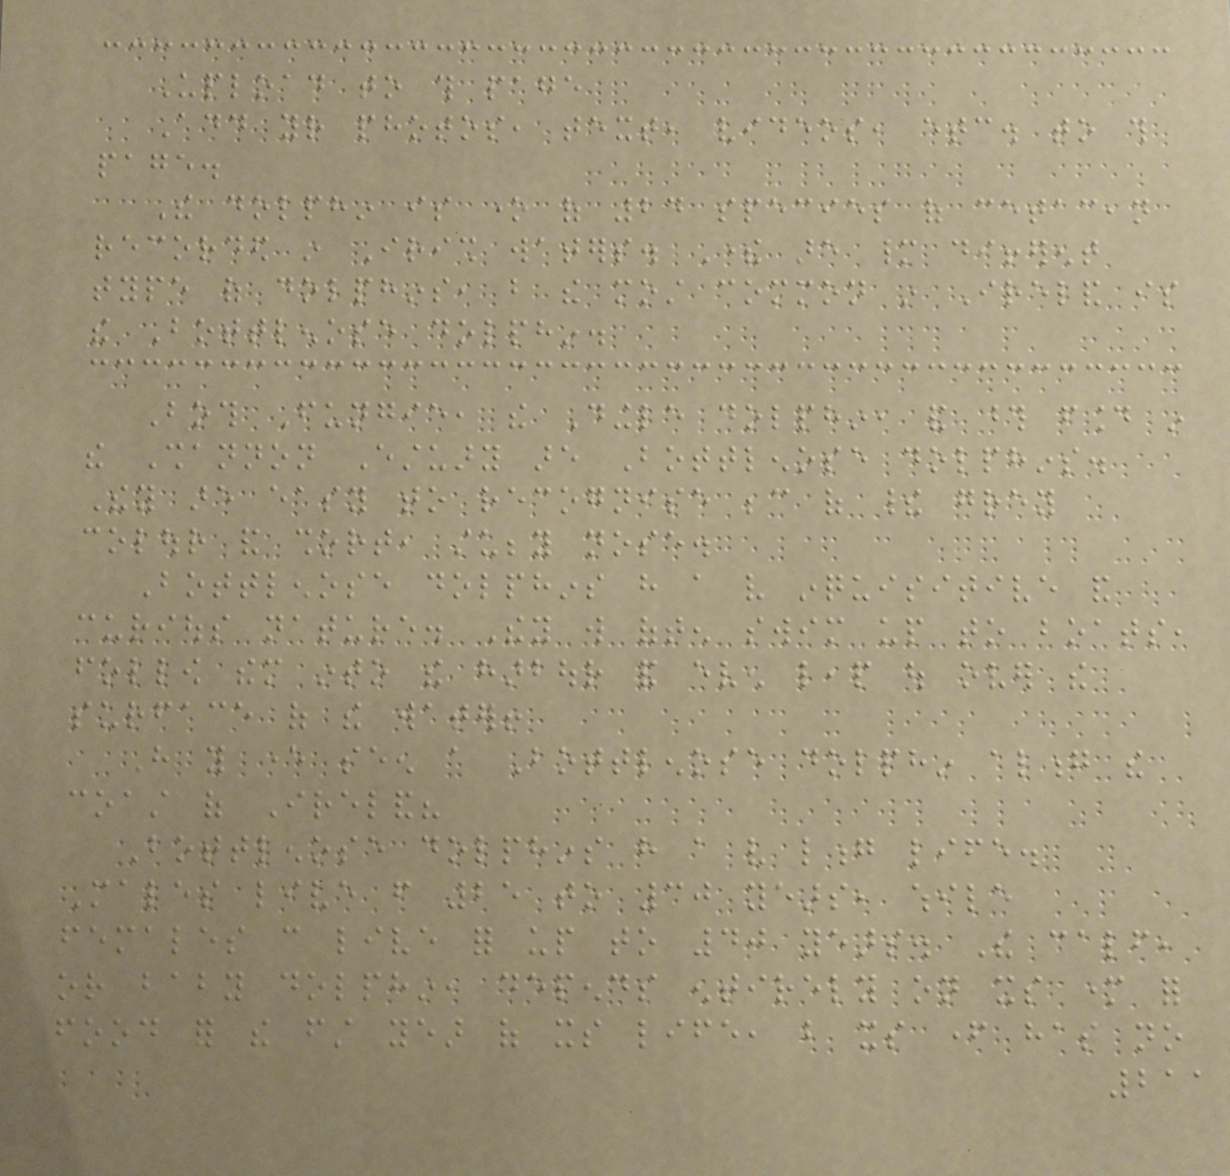Upload to this page
Add your photos, text, videos, etc. to this
page.
The dolphin is one of 24 species of cetacean
recorded in Irish waters. There are many different
type of dolphins, but the most common in Ireland is
the Bottlenose dolphin.
Both Fungie, the Dingle dolphin, and those found in
the Shannon Estuary are Bottlenose dolphins.
They are easy to recognise because of their grey
colour and short, stubby nose.
Bottlenose dolphins have a very inquisitive and
curious nature. They will often swim up to boats,
follow them into the harbour and even leap out over the
surface of the water!
Have you ever seen a Bottlenose dolphin along the
coast of Ireland?
Bottlenose dolphins have a very long life.
Males live from 25 to 30 years, while
females can live for up to 40 years. The calf,
or baby dolphin, depends entirely on its mother for
food for the first year of its life, but its father has no
211
